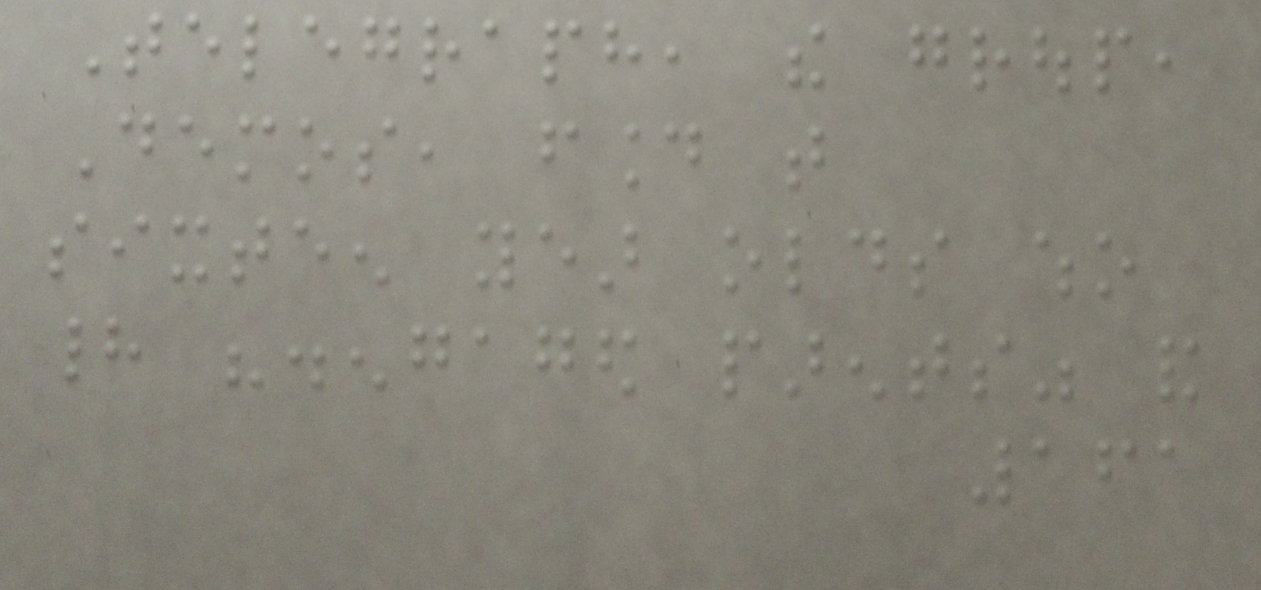Telegraph, the group,
Demos, found that
sixteen year olds who
had "disengaged parents" and
161
